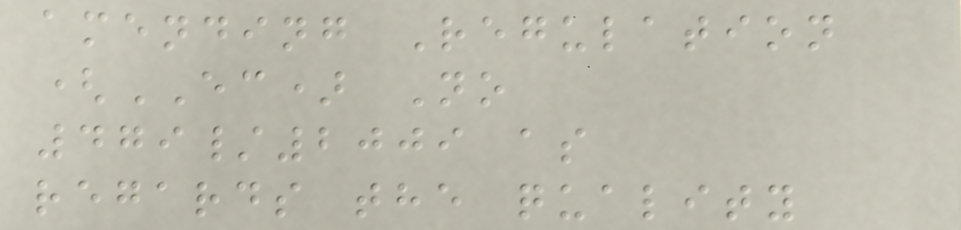amending Regulation
(EC) No
479/2009 as
regards the quality
